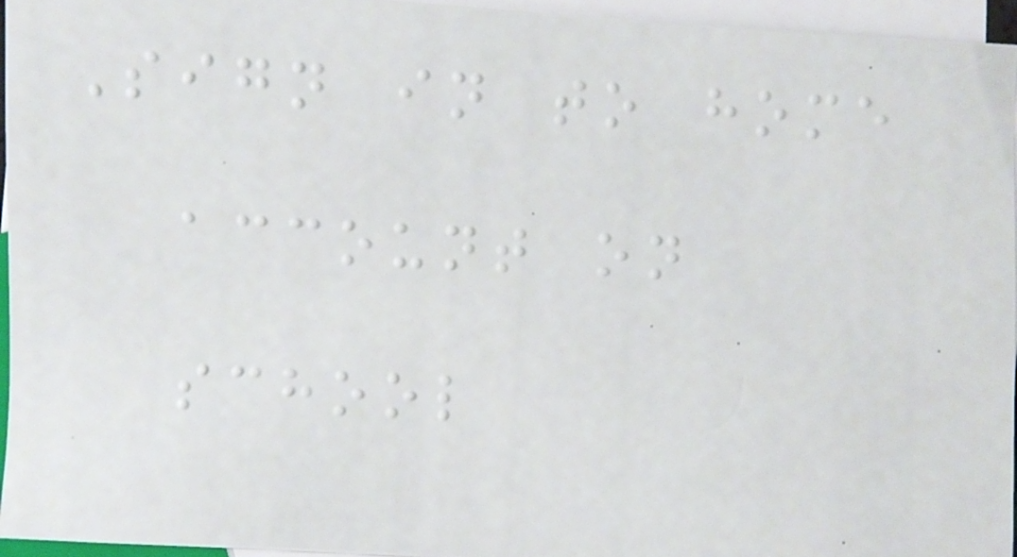Sign in to home
account on
school
